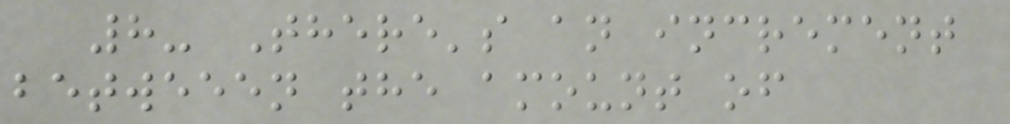8- There's an increment
betweeen the amount of
